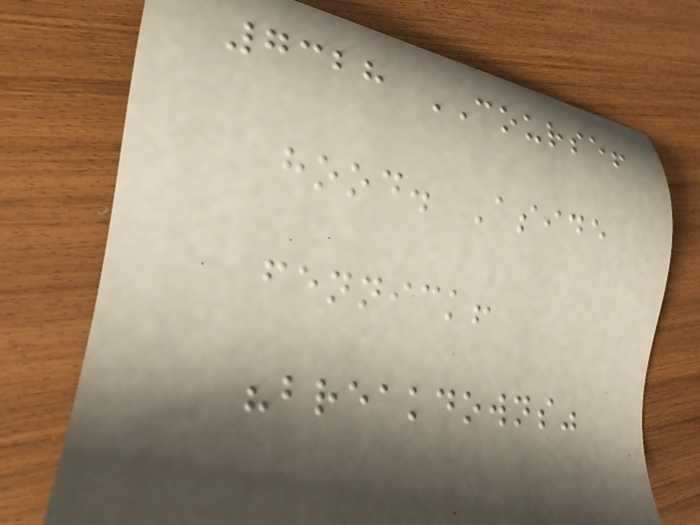7328 COURSE!
hood. Aside
fennick!
"breakdowns"
